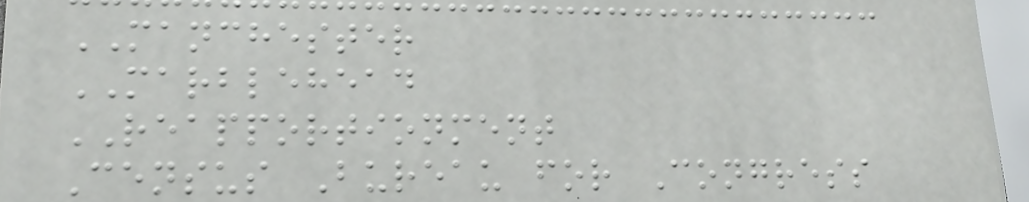MANCHESTER
MARBLEHEAD
REAPPORTIONMENT
Census Bureau for Congress
